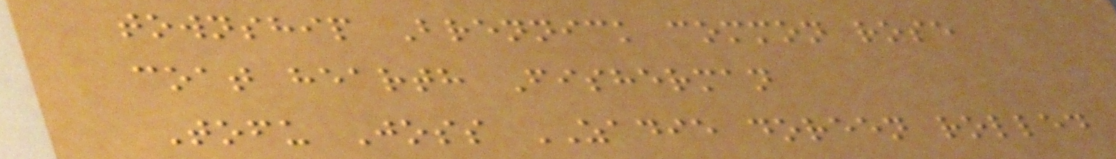township Brennick common rose
coat hearth Fisherman
Tofu Joss ZADIE doreen rolled
